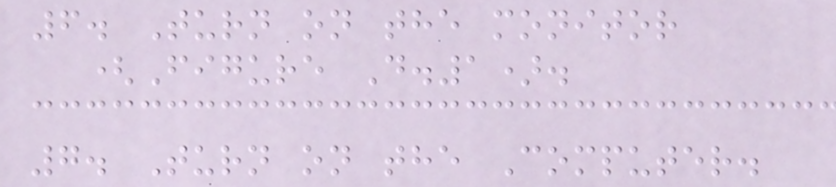6. Turn on the monitor
(Figure D.1).
7. Turn on the Computer.
